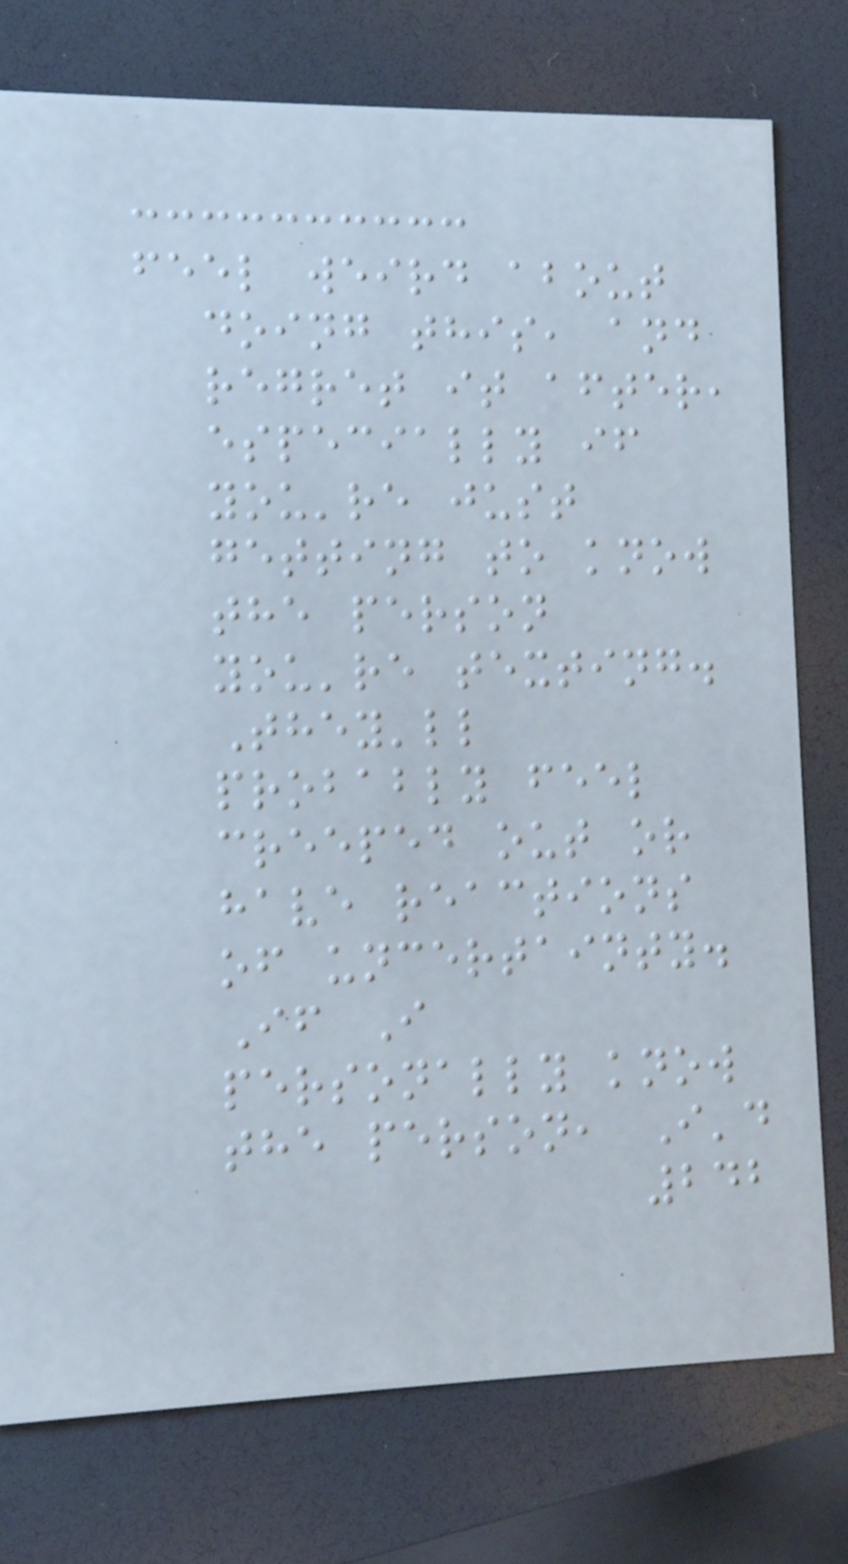feel weird about
doing this, and
regret it after,
especially if
you're just
getting to know
the person
you're texting.
They'll
probably feel
creeped out or
have reactions
of uncertainty.
If I
personally know
the person, I'd
242
